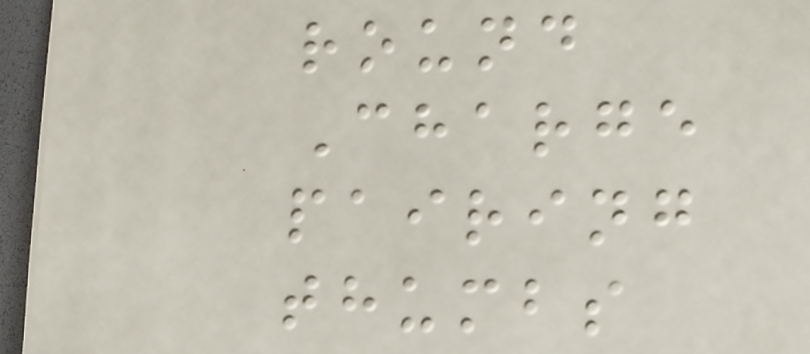round
Charge
pairing
thumbs
